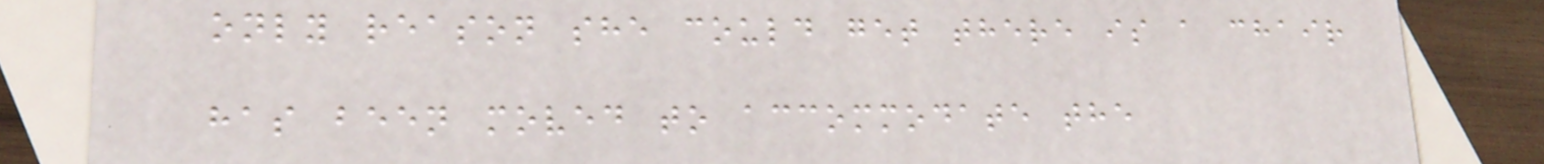only reason she could get there is a chair
has been moved to accommodate the
